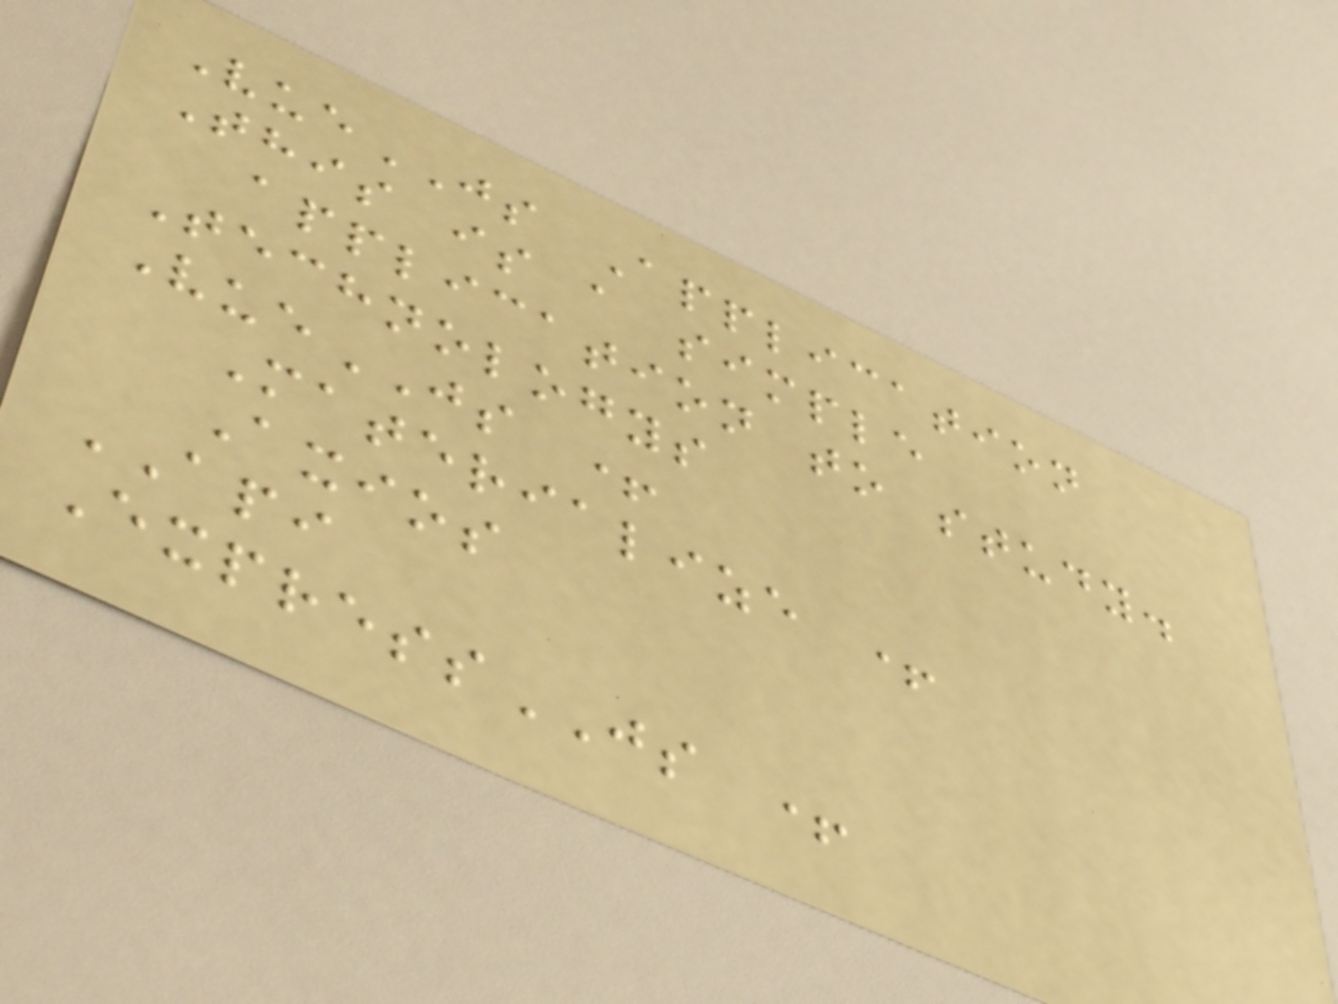VueJS Application
This is a simple
application to study.
Technologys
VueJS +
Materialize +
Axios
API
ExpressJS +
